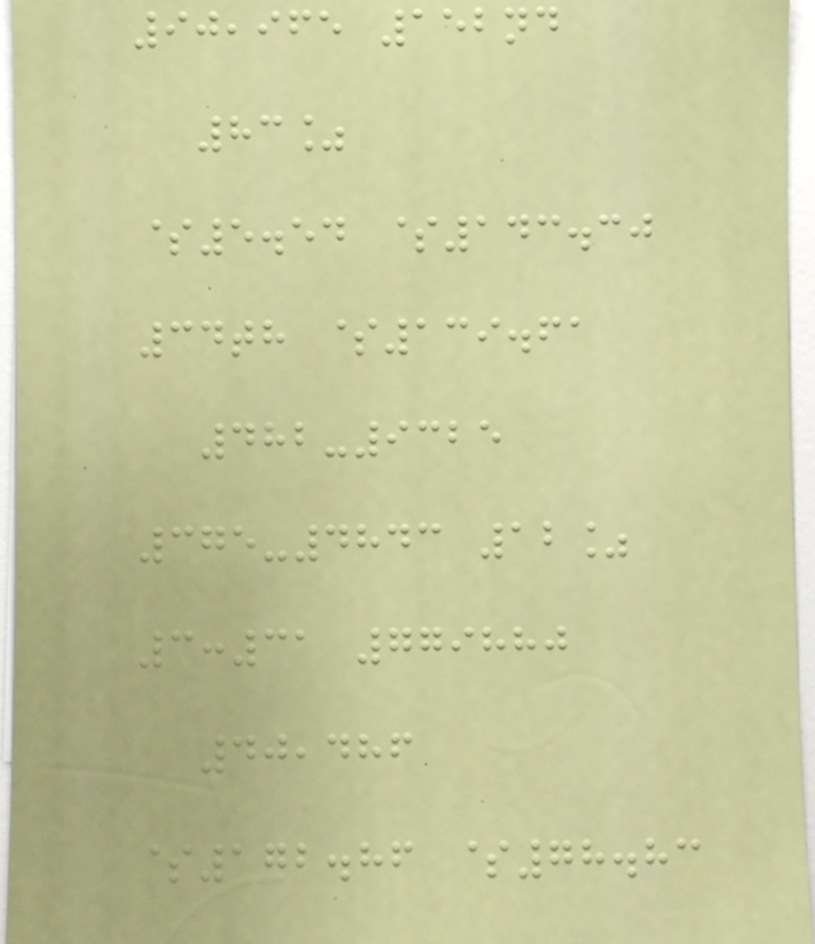90,965 152nd
83%
$5.54 $143.30
34th $139.61
482-9325
375-4843 12%
3:31 779880
40,486
$172.86 $78.83
